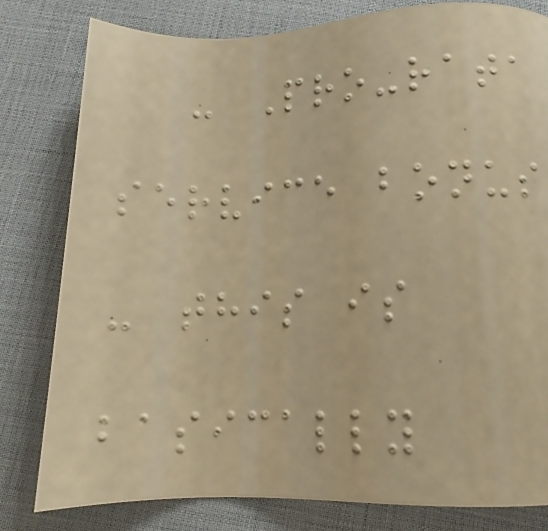- Pro-rata
service bonus
- this is
basically
